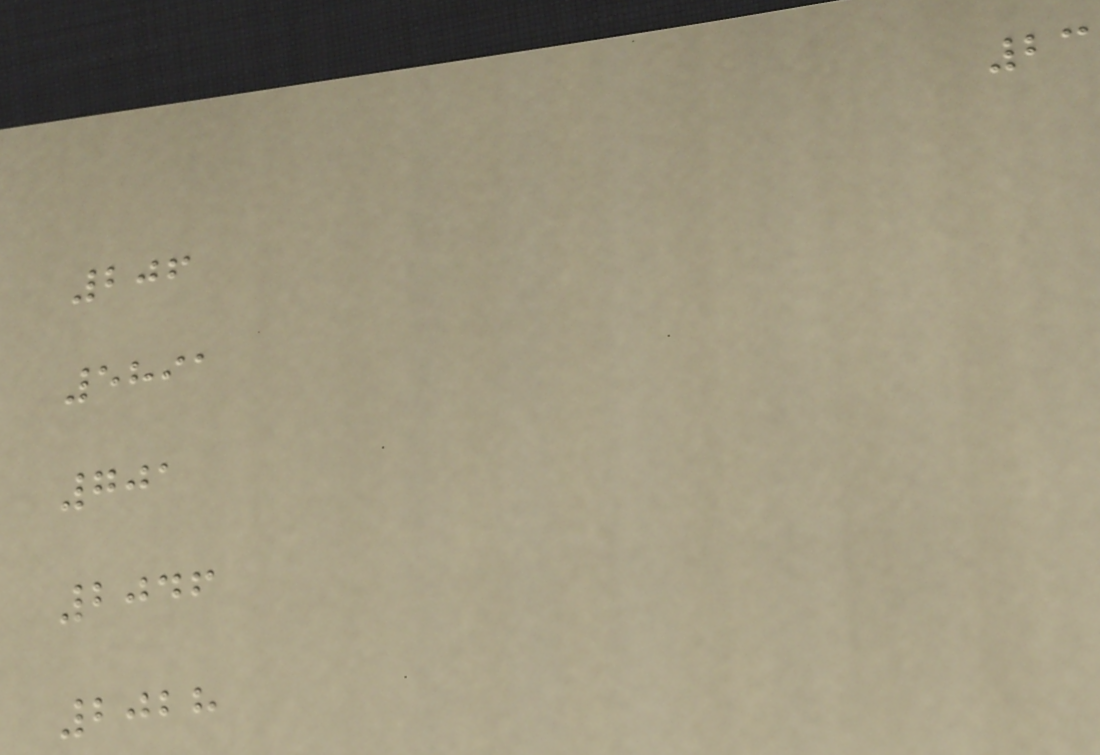23
206
5891
701
2046
2028
